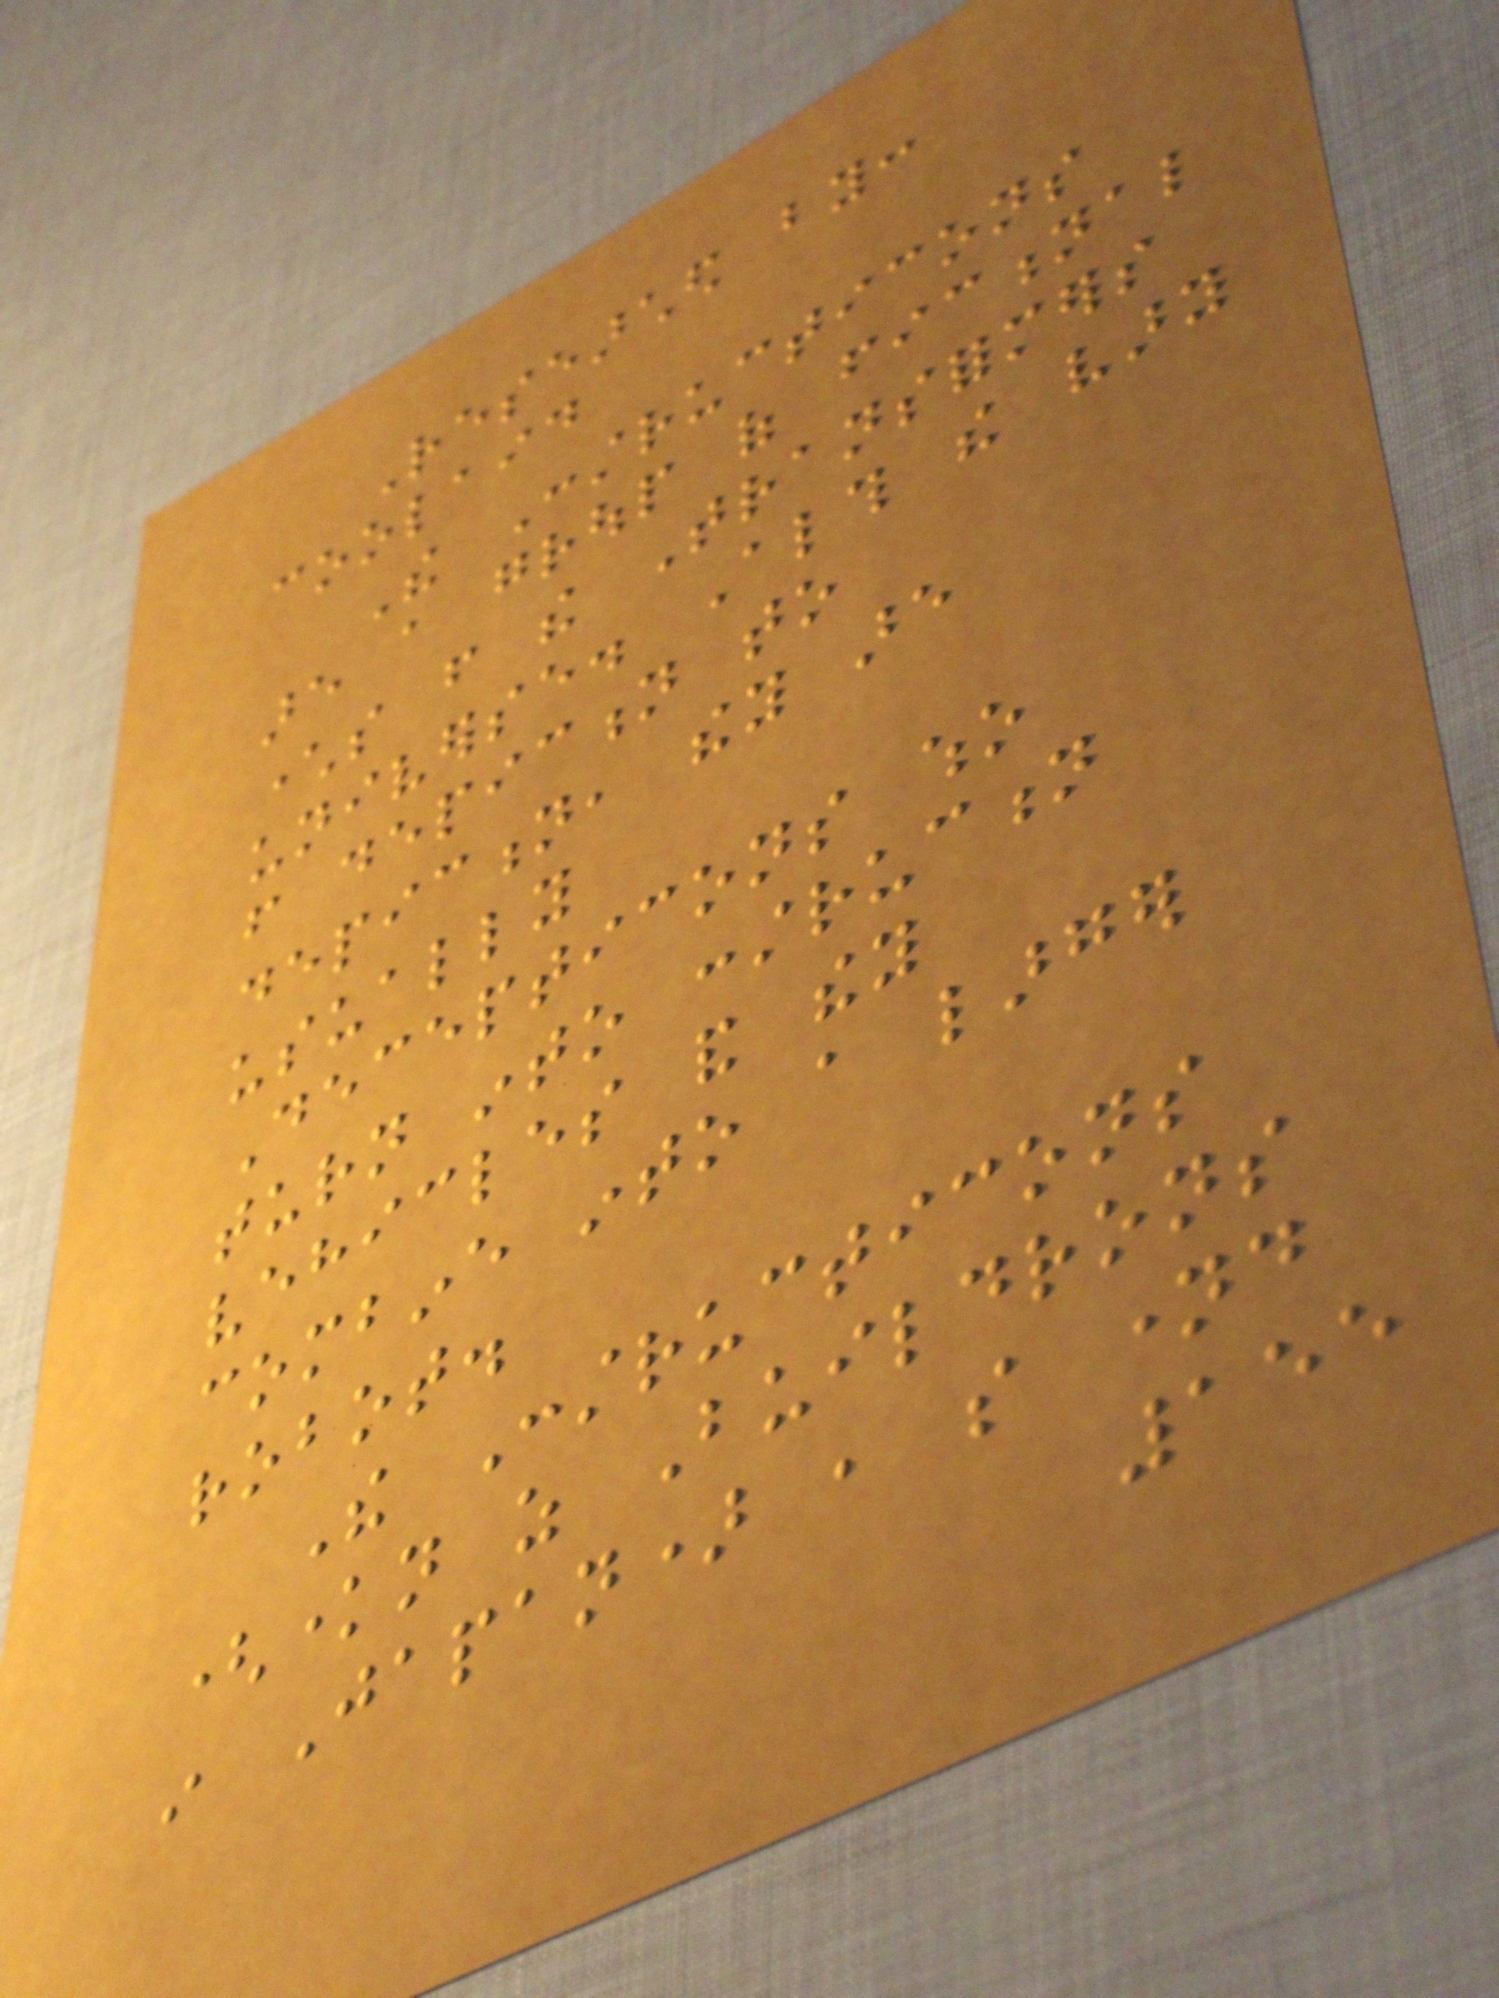Researched by:
coolaid
The Constructicons
are a group of fictional
characters from the Transformers
universe. Although the vary
from depiction to
depiction, they are
usually
Decepticons who
turn into construction
vehicles and they
combine into a larger
robot.
The Constructicons
(known as Buildrons
in Japan) , so named
155
